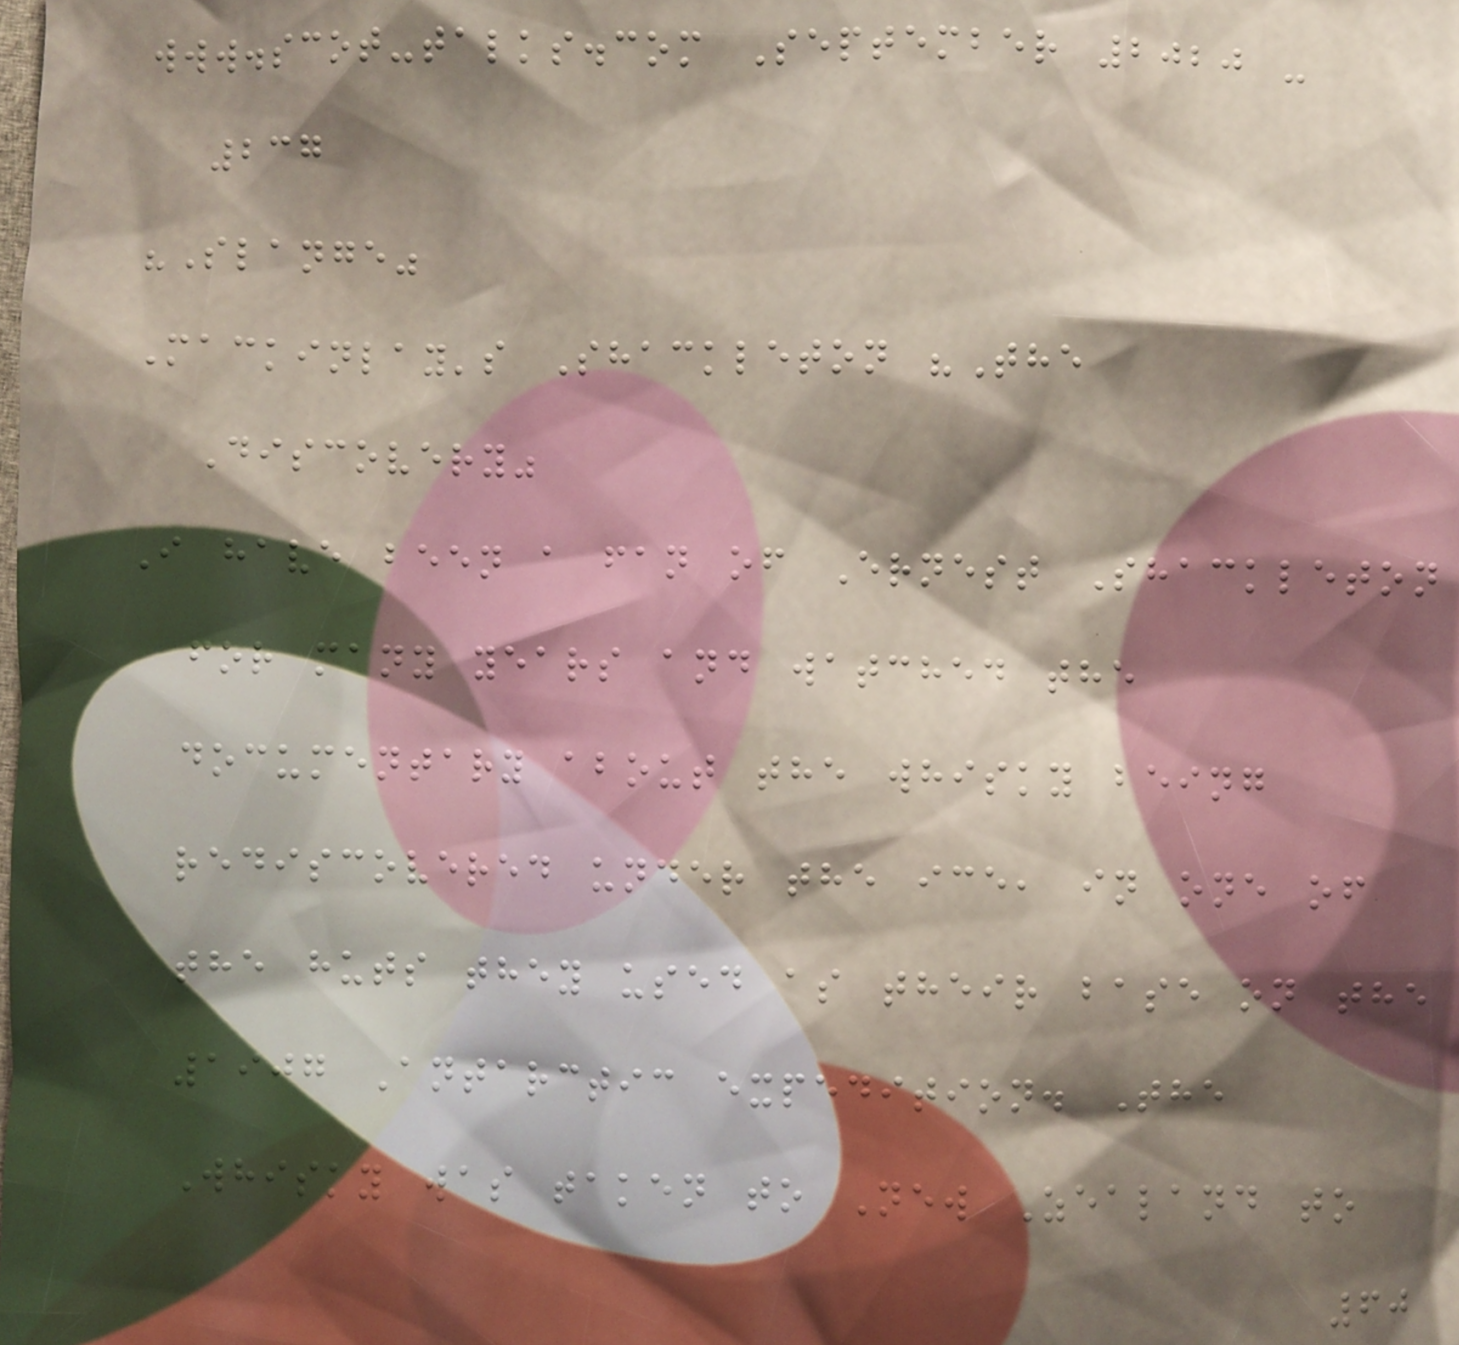www.scot-talks.com September 2020 -
237
"Slange"
Mackinlay's Shackleton "The
Discovery"
I have been a fan of Ernest Shackleton
for many years and watched the
documentary about the whisky being
rediscovered under the ice, in one of
the huts they used as their base on the
1907 Antarctic expedition. The
Whisky was taken to New Zealand to
60
